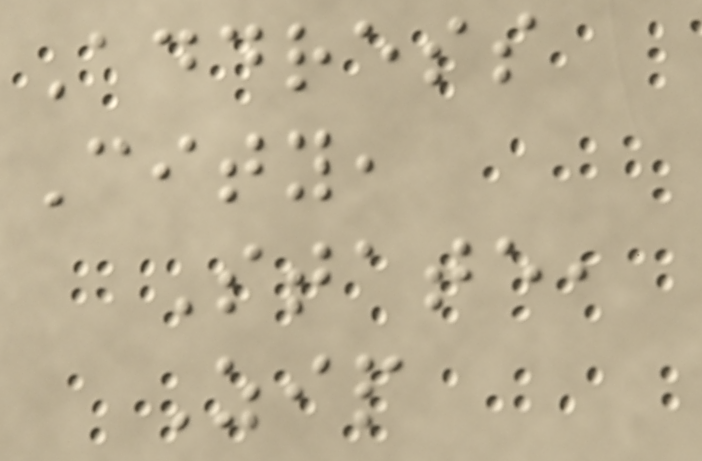Address
City,
State,
Zip
